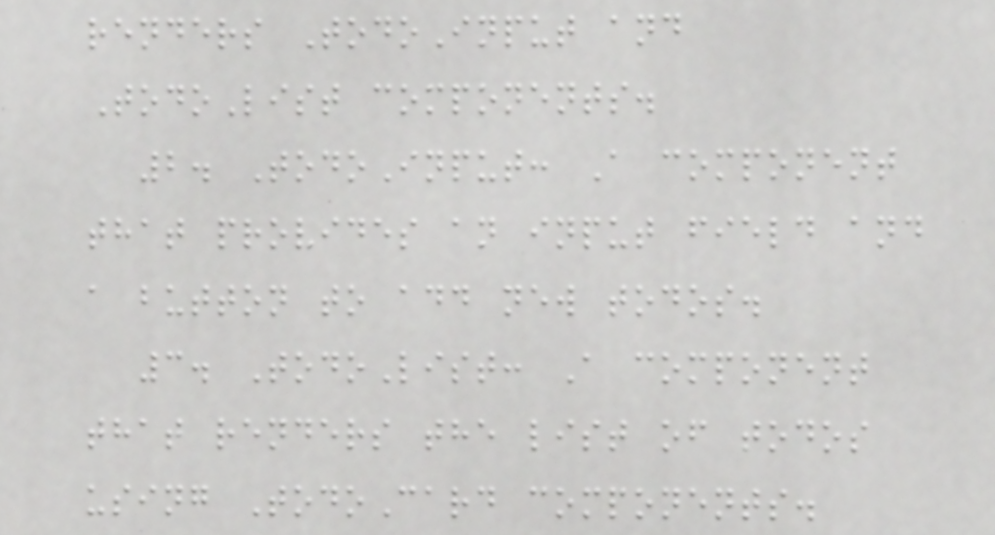renders TodoInput and
TodoList components.
2. TodoInput: A component
that provides an input field and
a button to add new todos.
3. TodoList: A component
that renders the list of todos
using TodoCard components.
